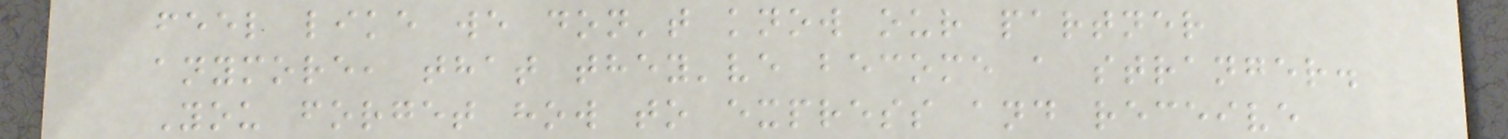feel like we don't know our partner
anymore, that they've become a stranger.
You forget how to express and receive
